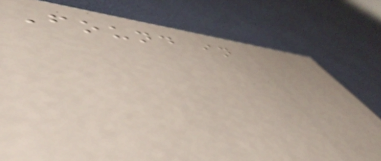Found in
